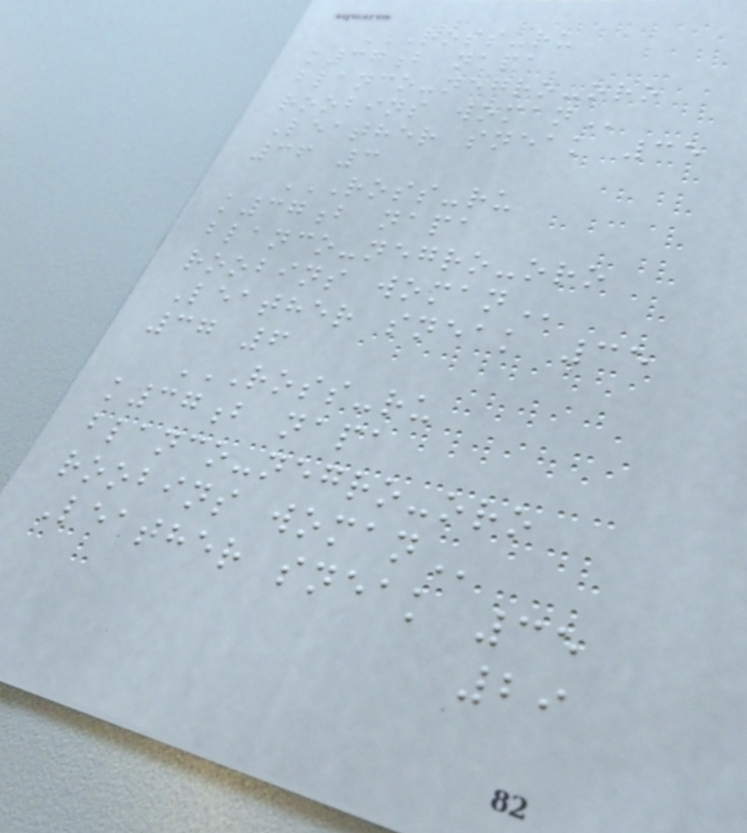ROSS-RU
K37B NAPA
BLANCO-NEGRO-ORO
ROOBINS WOMAN
Leather sneak 35
36 3
ROSS-RU
K37B NAPA
BLANCO-NEGRO-ORO
ROOBINS WOMAN
Leather sneak 35
37 6
ROSS-RU
K37B NAPA
BLANCO-NEGRO-ORO
ROOBINS WOMAN
Leather sneak 35
29
